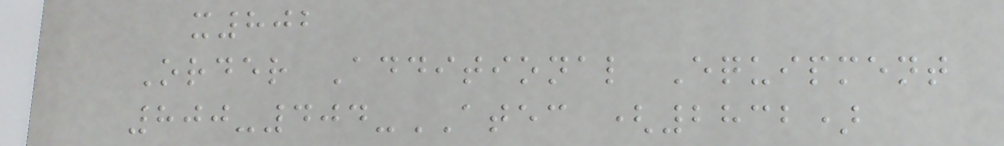x802
Order Additional Equipment
800-404-ATEC (2832)
